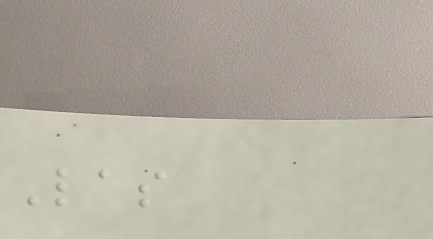Las
